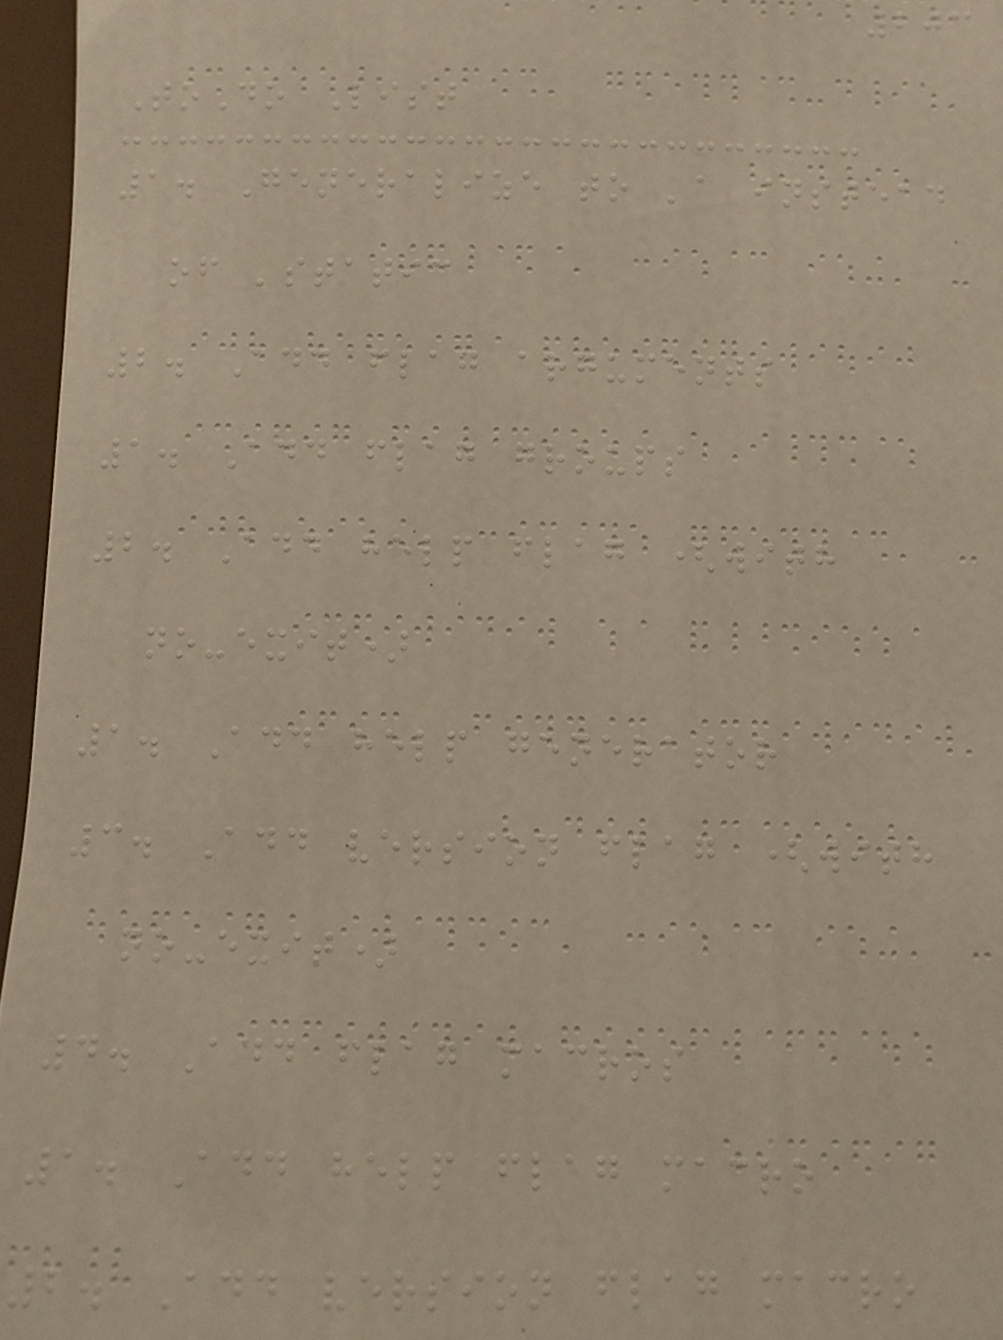203
ToDo List
1. Generalize to 'a instead
of 'static
2. Add flag arguments
1. Add flag groups
2. Add help flag (with
no-exit)
1. Add help generator
3. Add version flag (with
no-exit)
4. Add flag macros
1. Add help flag macro
2. Add version flag macro
